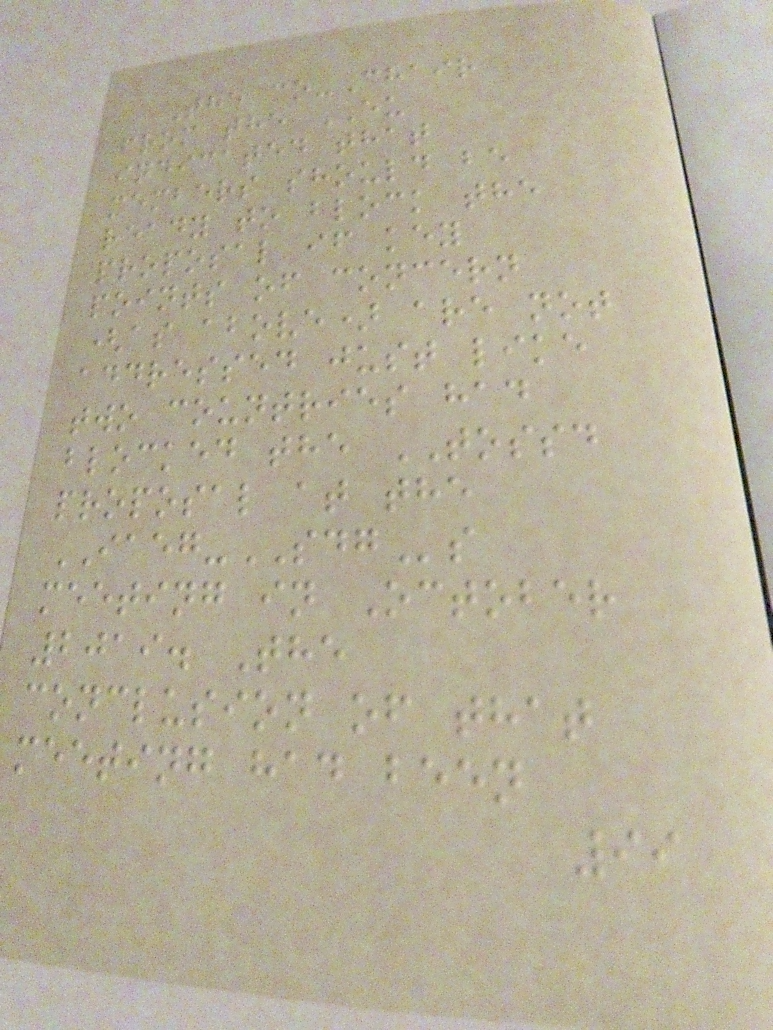The co-Chair
from the EU
indicated that
members should be
ready to block the
proposal if key
points of concern
(as above) are not
addressed just like
two countries had
blocked the TOSSD
proposal at the
IAEG-SDGs
meeting in October
2019. The
conclusion of that
meeting had been
99
